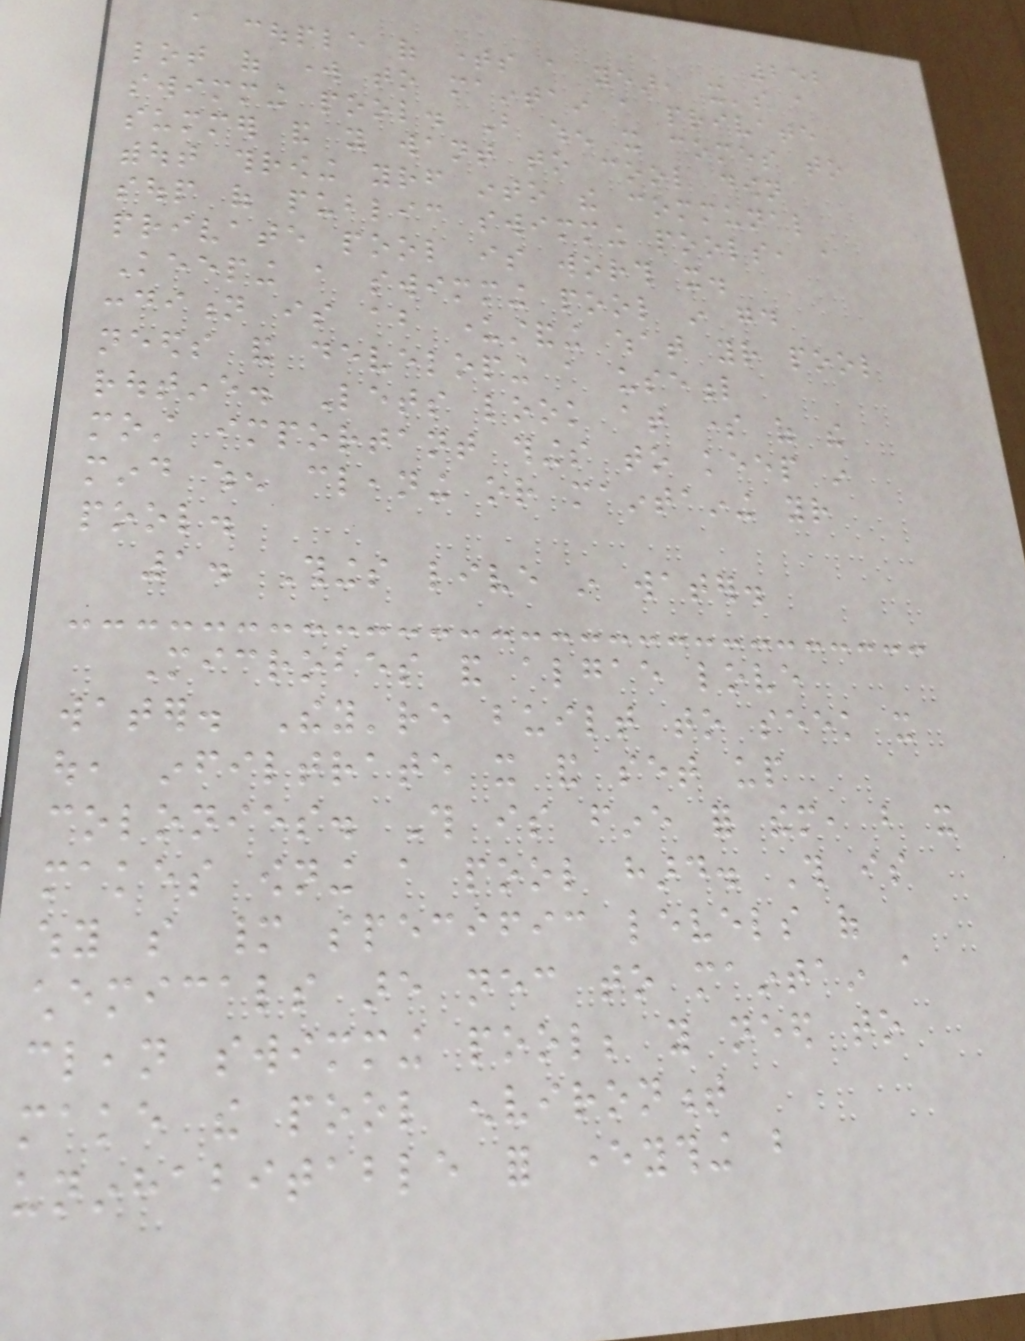252
a couple of times a year, it's a
lot of work to maintain a private
swimming pool. But when it comes to
summer and you want to cool down
without throwing yourself into the communal
soup of public swimming pools, a
private pool is worth it.
Keeping a swimming pool in good
condition is about understanding what your pool
needs and developing a useful
routine. Lets look at some of the
most important things to keep in
mind when cleaning or maintaining your
pool.
1. Things live in water.
Microbes and algae love
water. They're built to seek it
out, infiltrate it and set up
colonies. This is fine for them, but it
makes owning a pool hard. This is
why so many specific levels of
chemicals are necessary to maintain a
clean swimming pool; you need to
make the pool environment
uninhabitable for everything but
